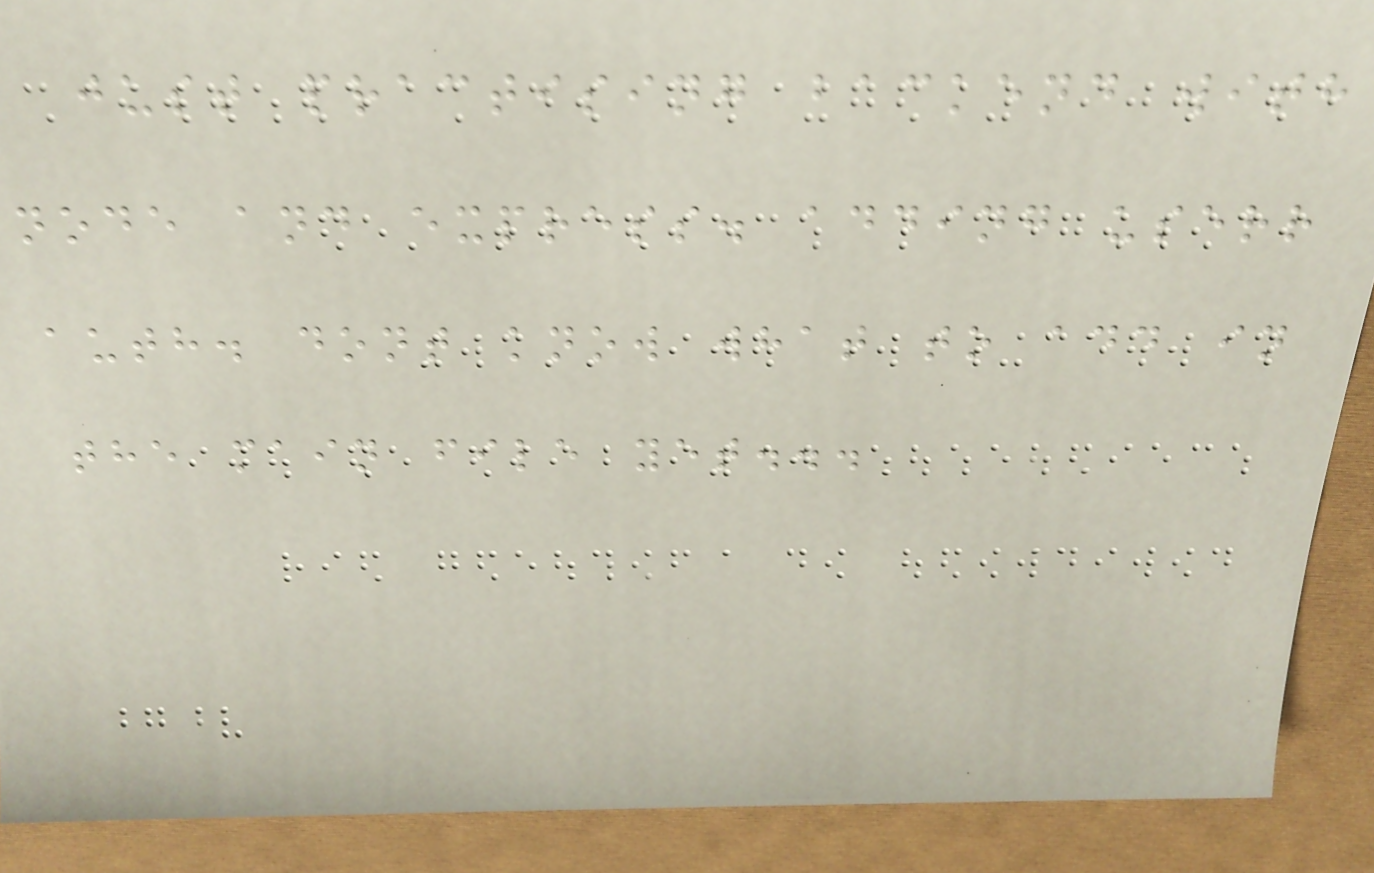just practising backend with
node and express. adding userr
auth. dont know what to add in
the main file yet...
